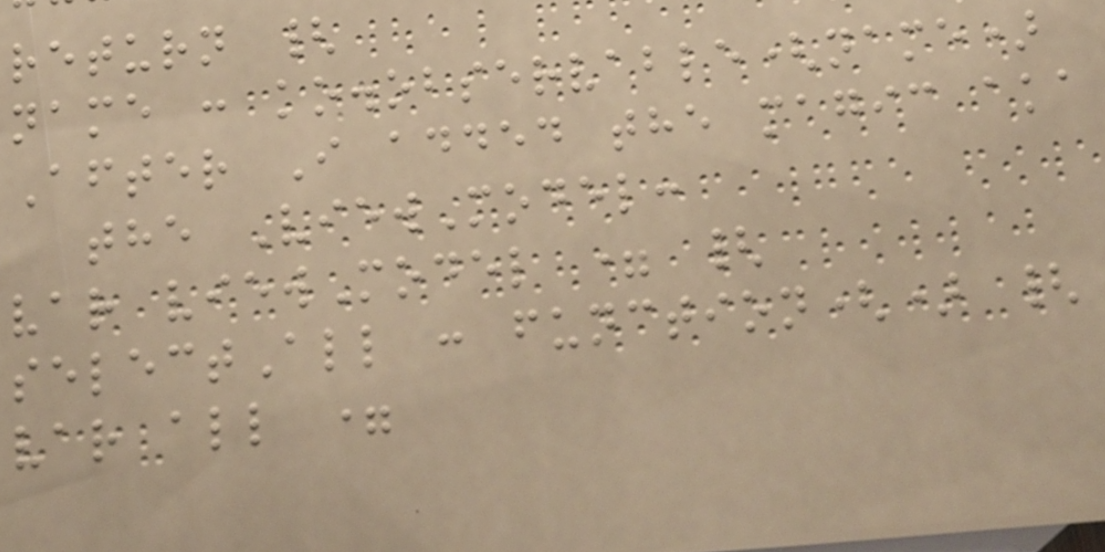return {
name : ko.observable(name)
After I added the magic aka
the ViewModel:
var viewModel = {
selectAll : function() {
var all =
